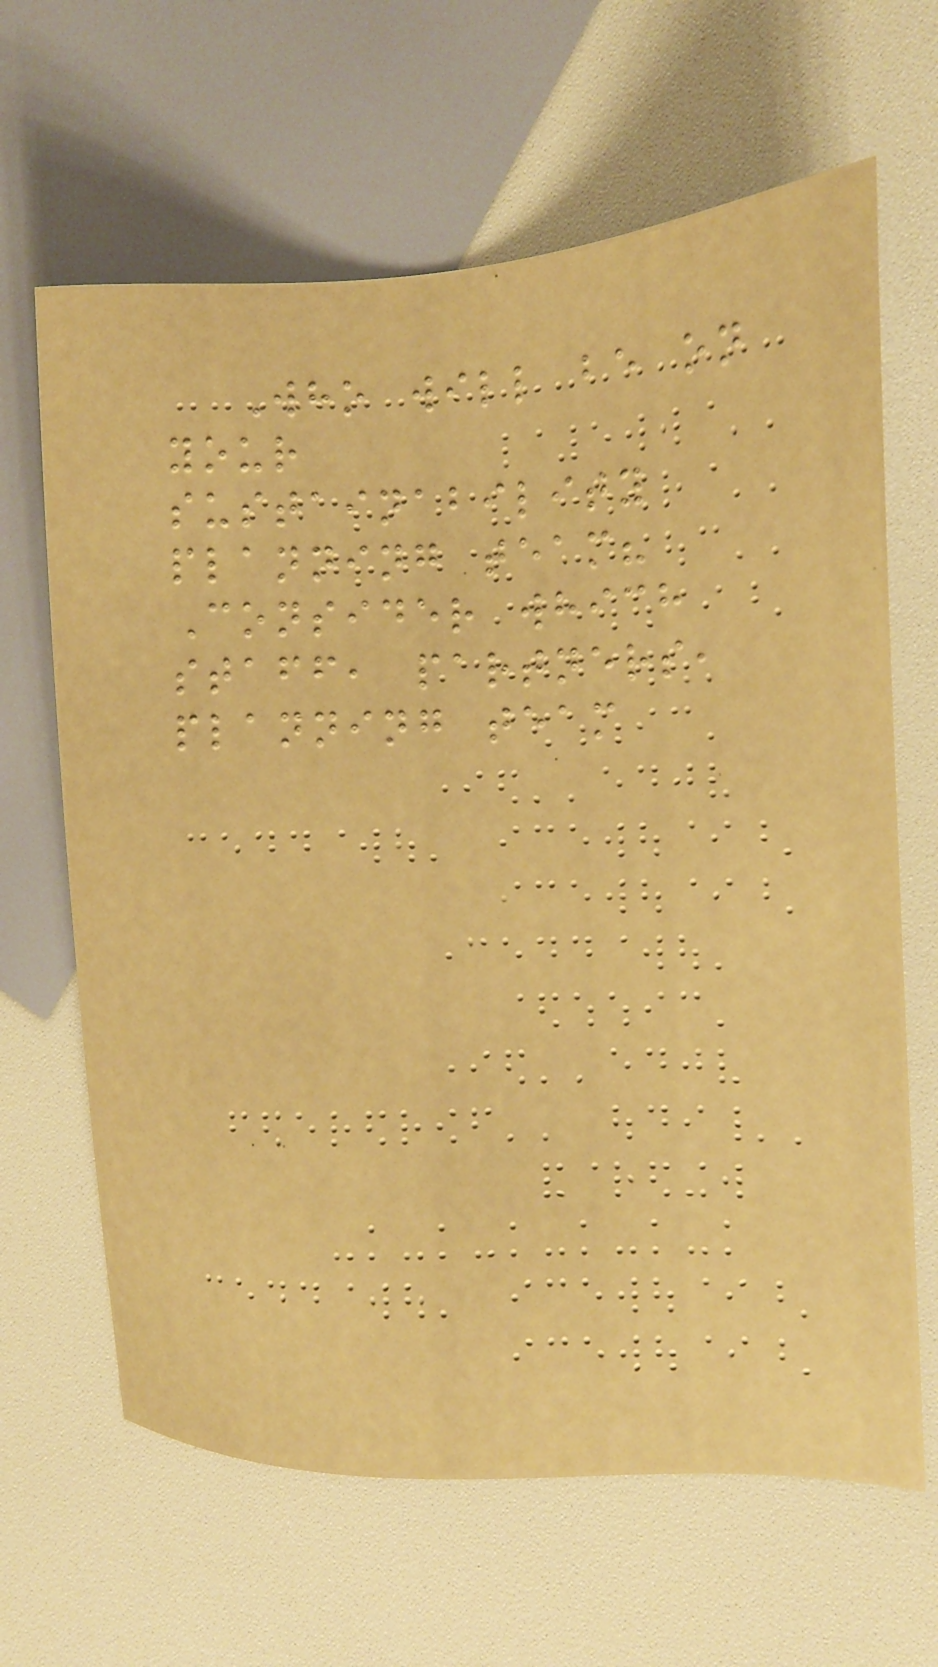Who will be on
your
sustainability
planning team?
Consider which
staff, partners,
planning team
